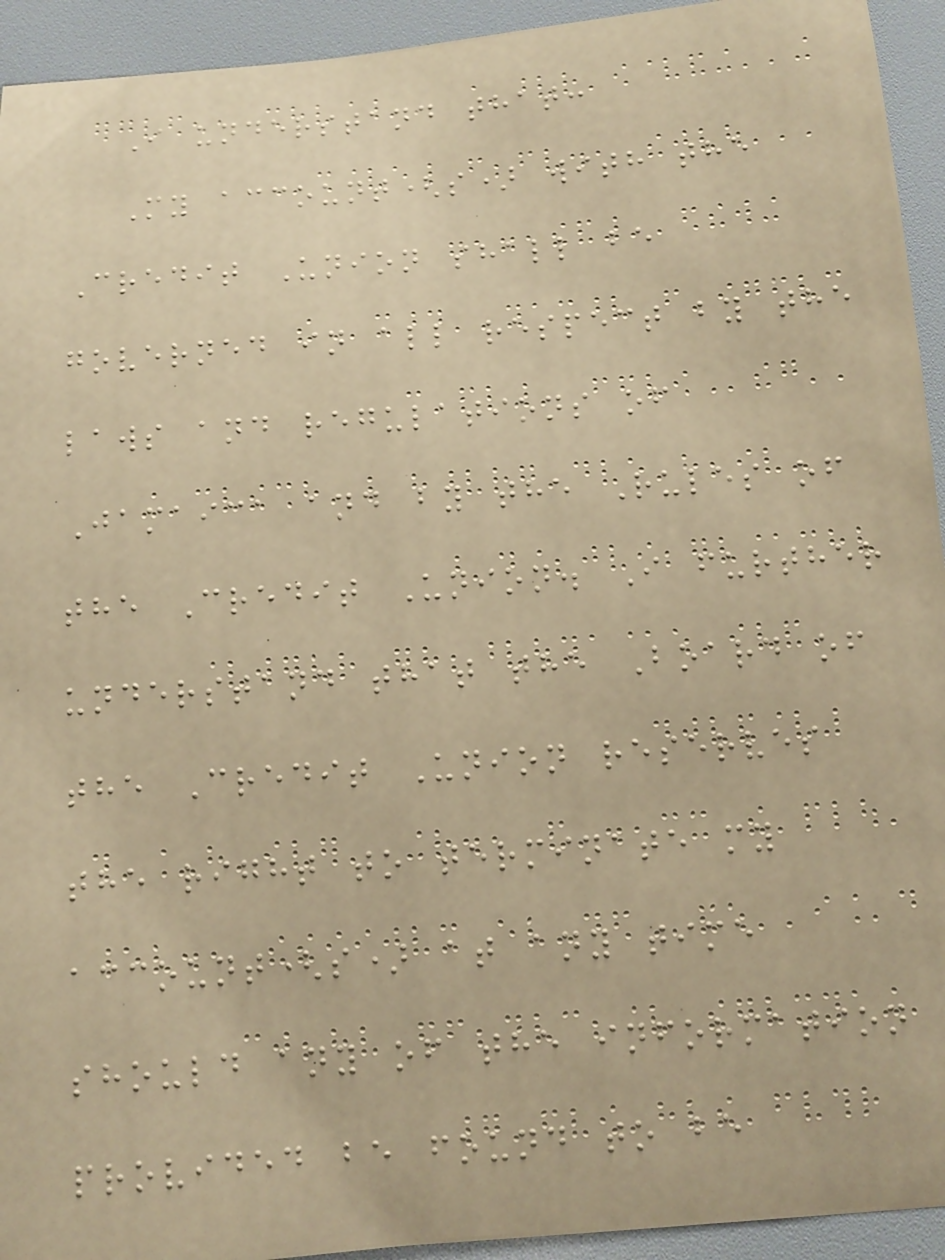I understand that:
My account(s) with the
Credit Union shall be
governed in all respect by the
laws and regulations of
Jamaica and by the Rules of
the Credit Union. I further
understand that the Board of
the Credit Union reserves
the right to terminate my
account(s) at any time
should any of the information
provided be found to be
